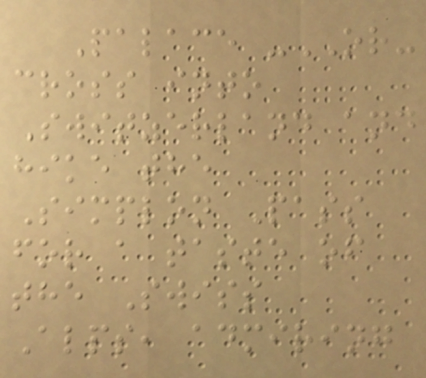Palace -OR-
cross into
Switzerland and
hike the
Simplon Pass
for a taste of
the Swiss
Alps, admiring
